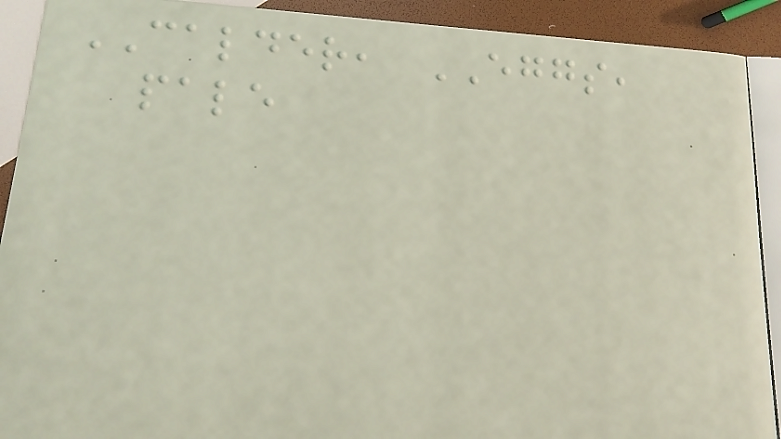CALDER, EGGS,
pale
